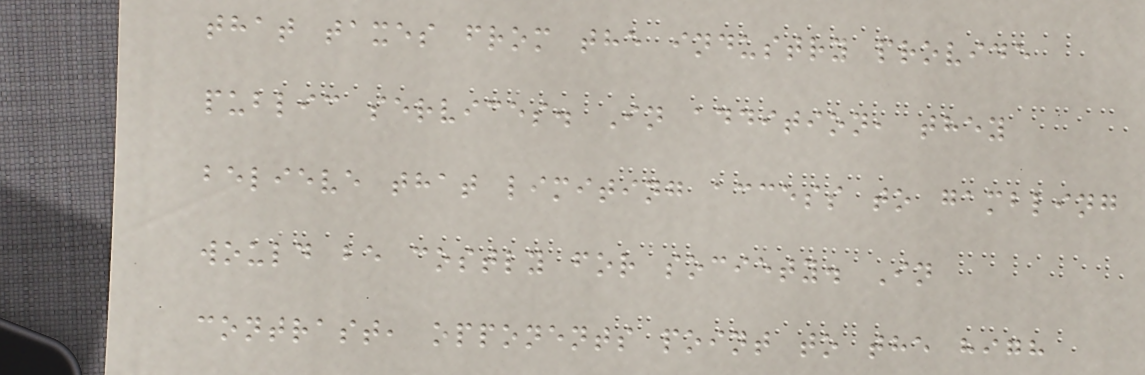that taxes from the industry provide
public services. In addition, they
believe that limiting access to gambling
would be costly for society. In
contrast, opponents point to the high
